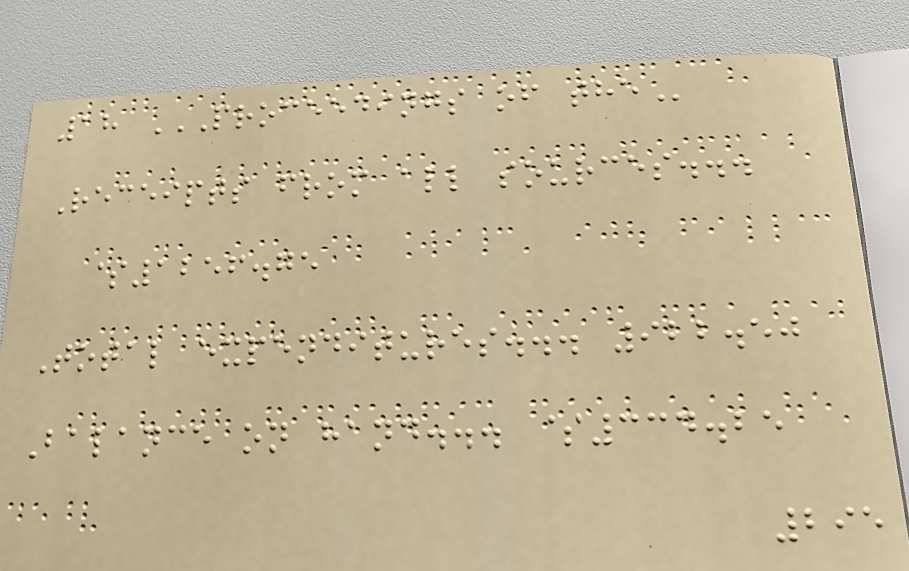18 PROCEEDINGS OF THE
Receipts from all sources...
$1256.75
Total expenditures... 922.50
Balance on hand... $334.25
295
